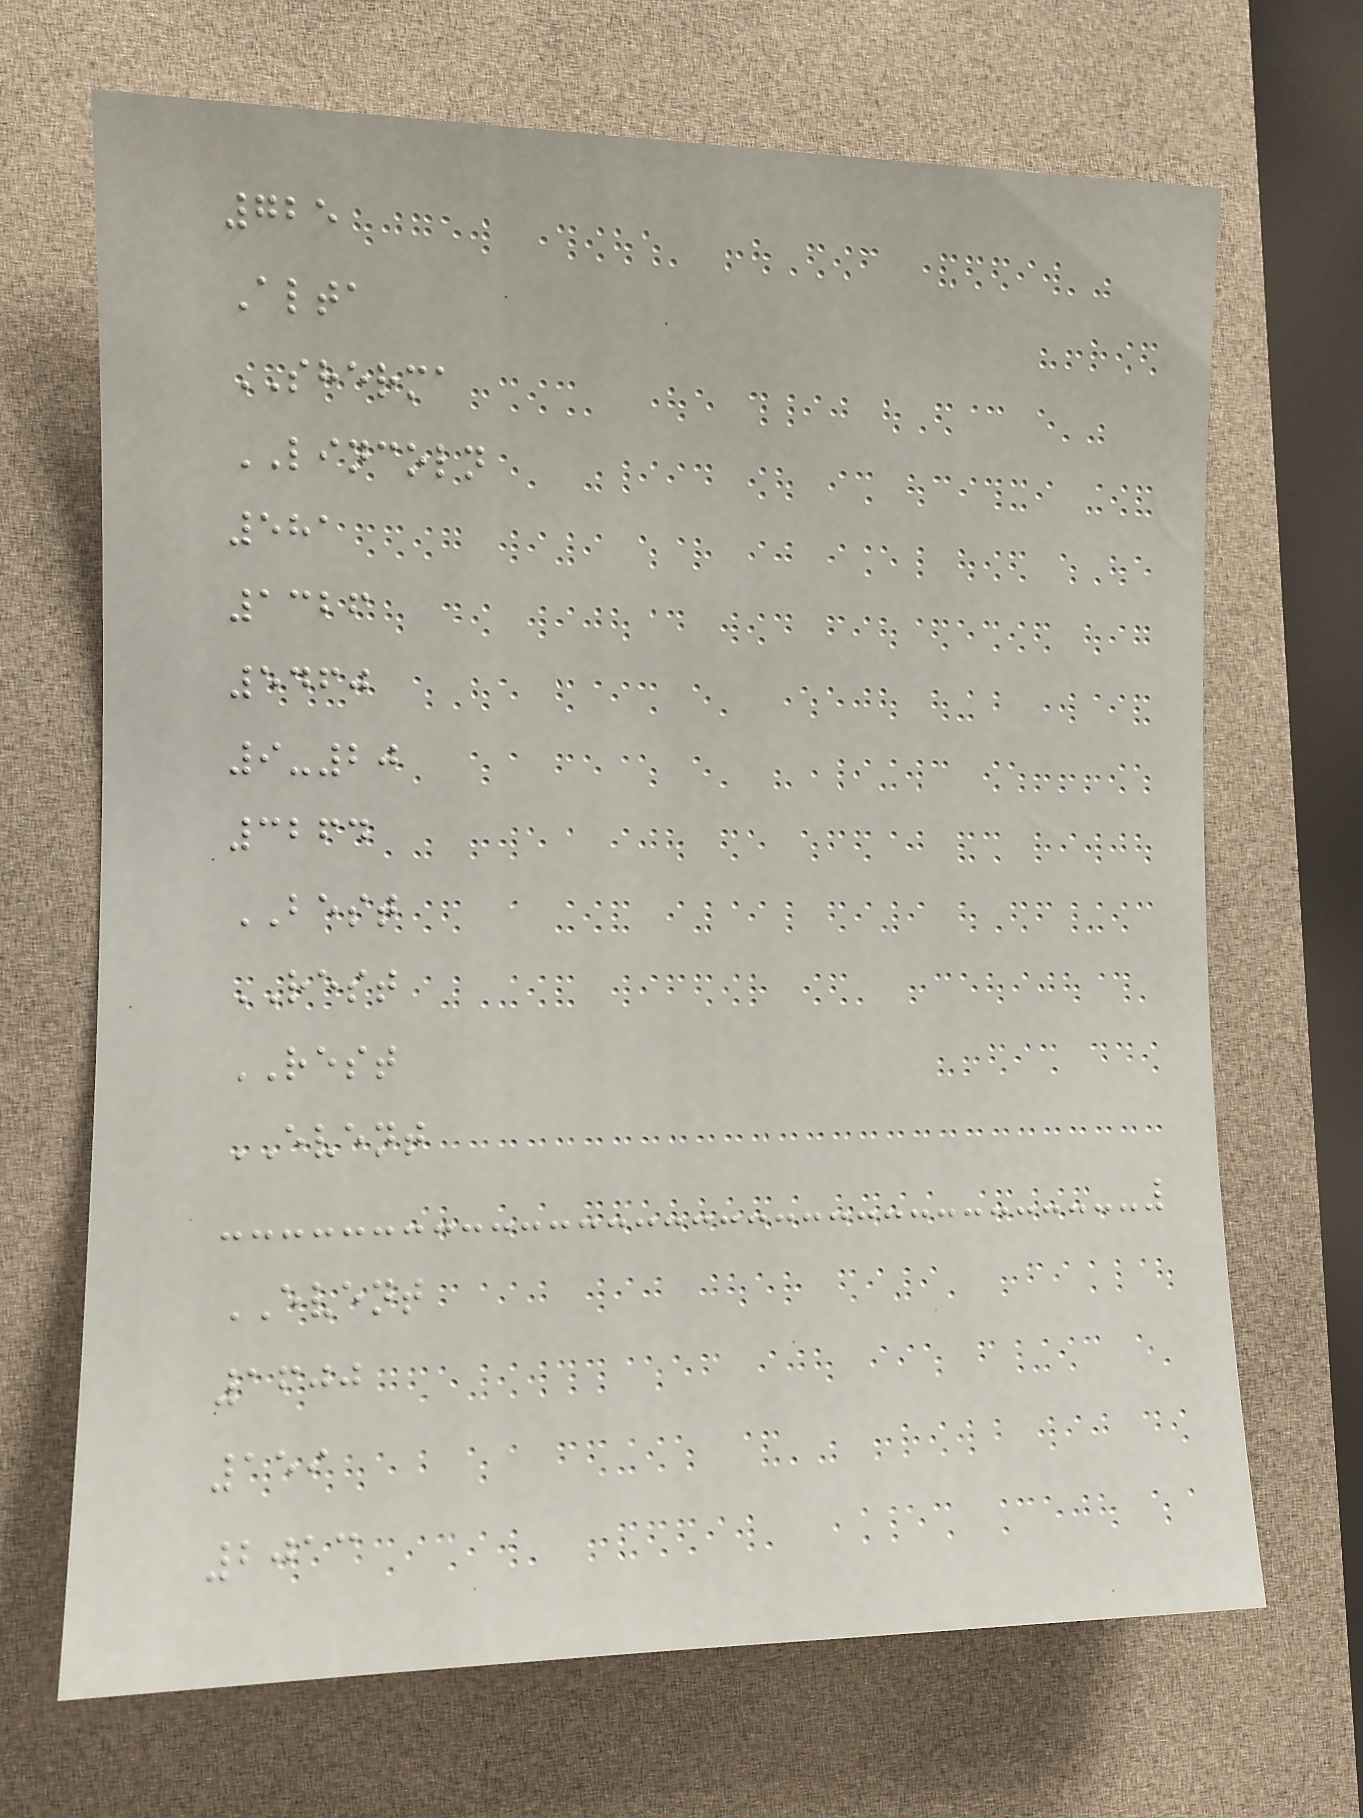725
Alta
SHERMA
LINCOLN
581
1326
5460
9-20
3264
BEST
REST
REST
EVENT
EVENT
1600
159
2013
